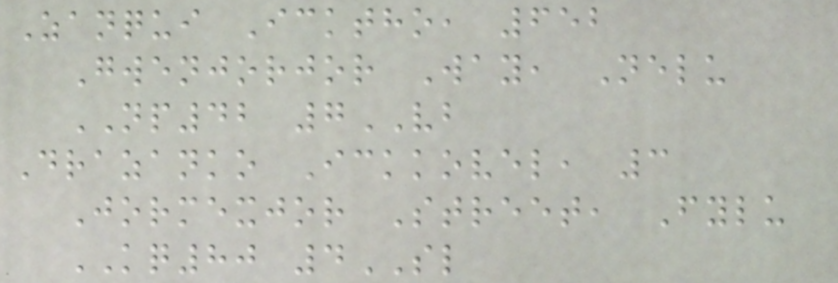Zanqui Icktho, 652
Gwenjorjor Way, Nelu
NP42 7VB
Drazanko Ickkovel, 3
Jormexjor Street, Fylu
KQ80 4SL
